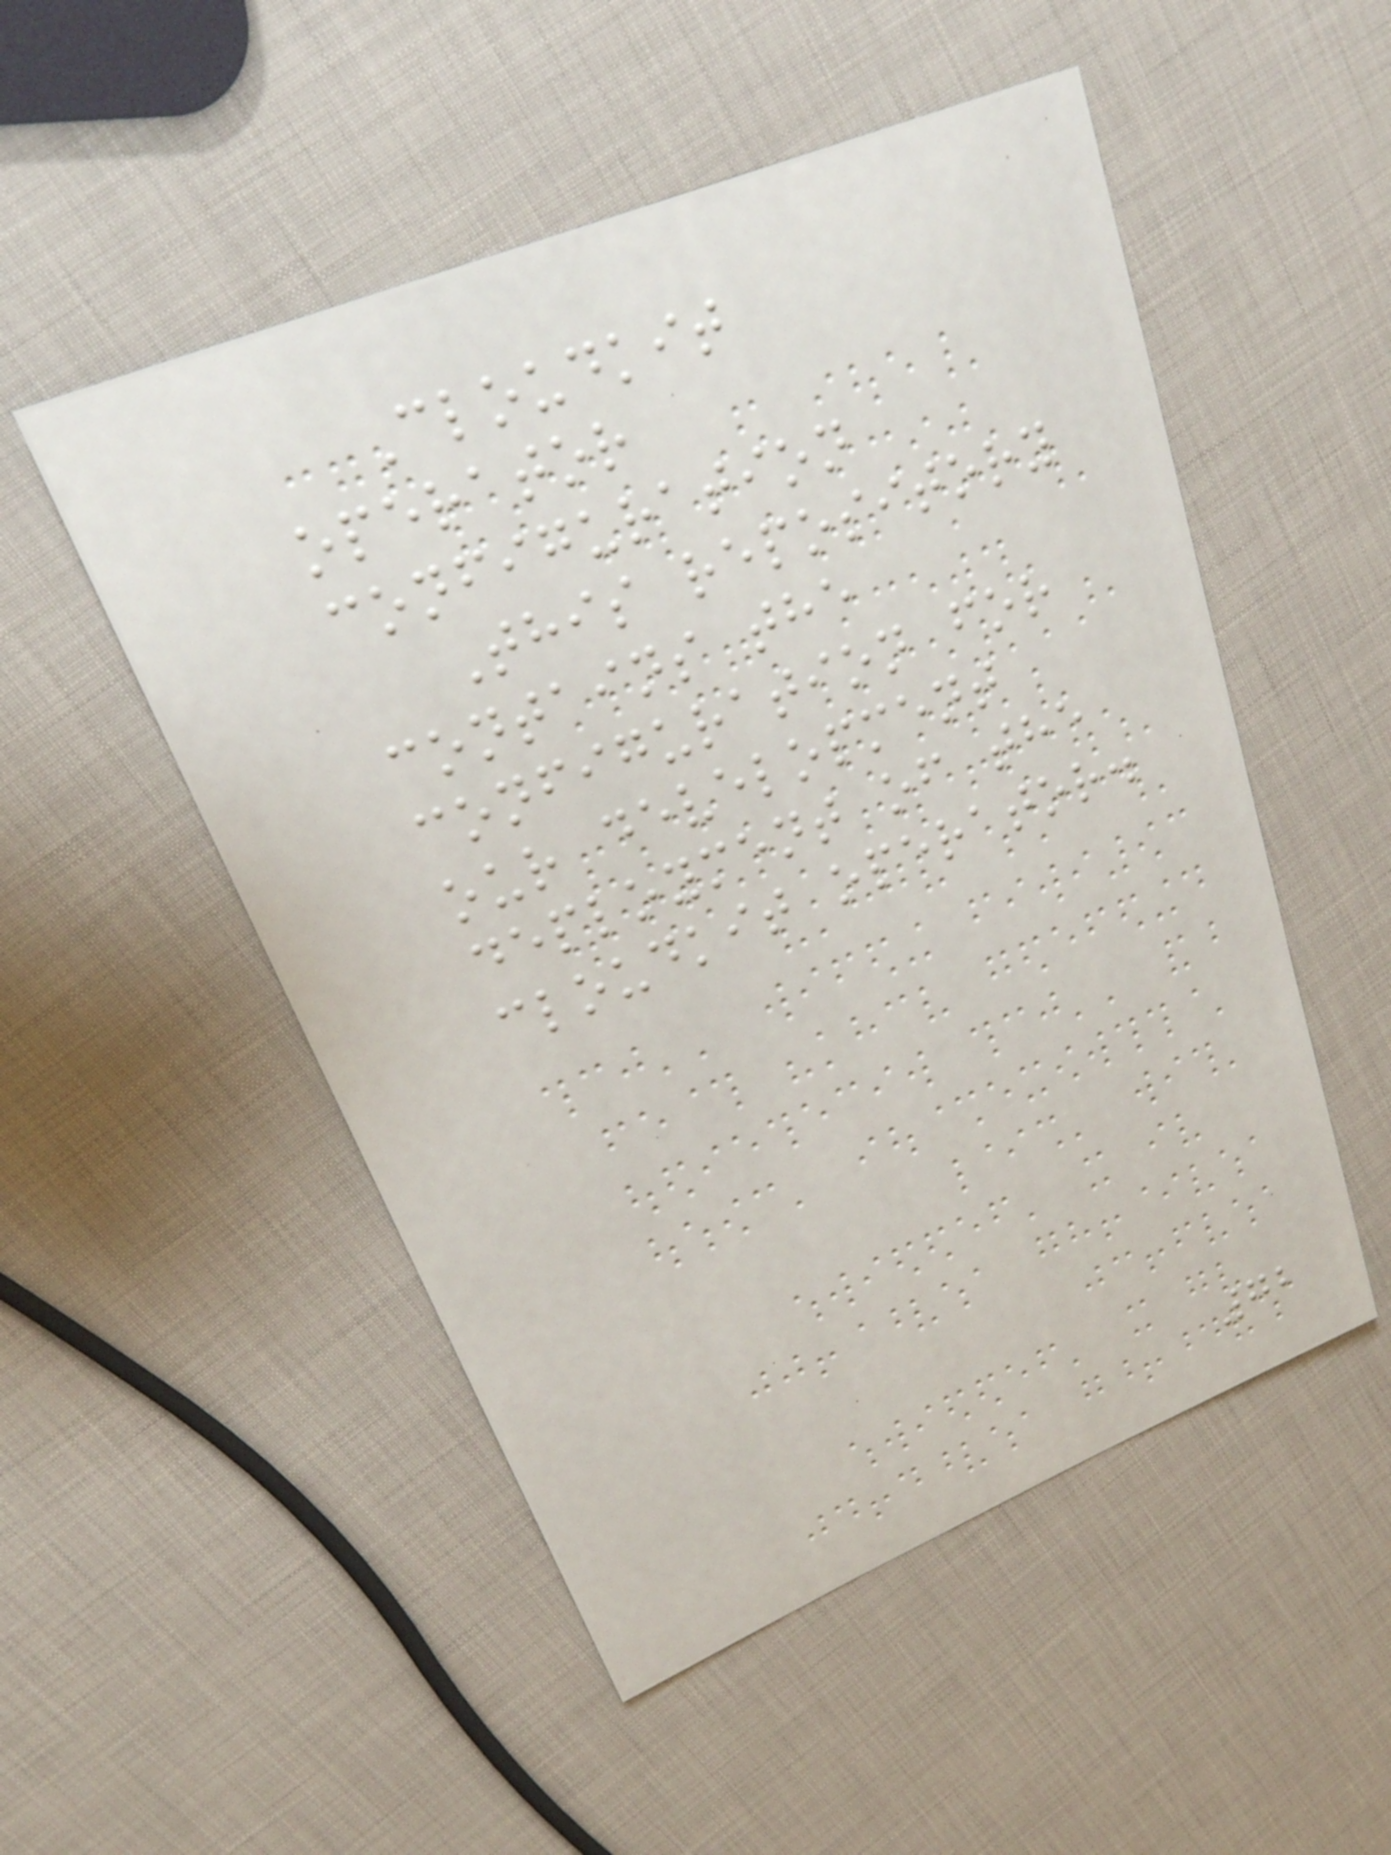Cloudkit
operator
configuration
This repository
contains the
configuration for
our development
deployment of the
cloudkit operator.
72
